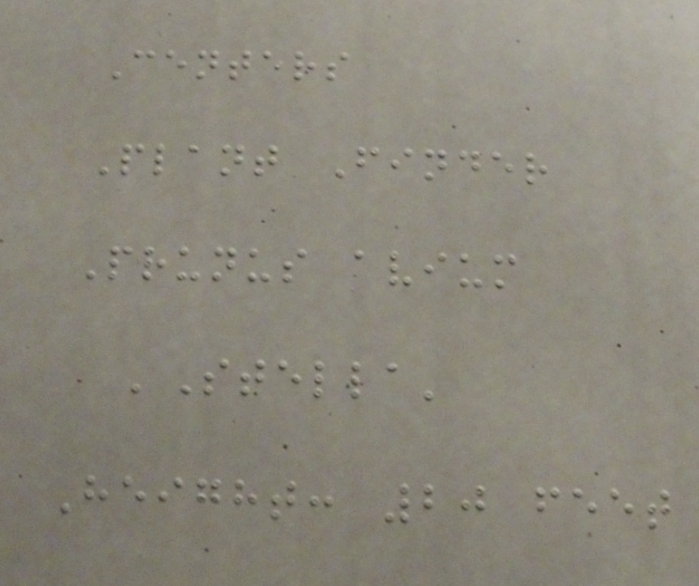Centers
Plant Finder
Prunus avium
'Stella'
Height: 20 feet
